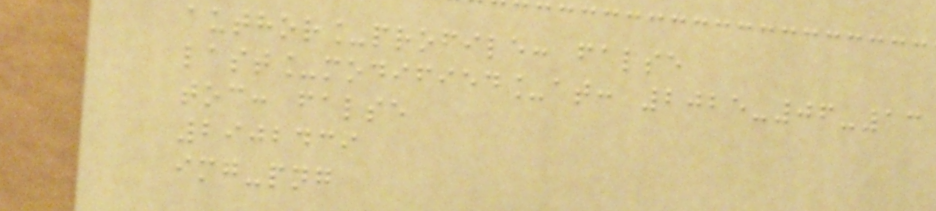author_profile: false
last_modified_at: 2025-06-13
toc: false
2902439
img-png
